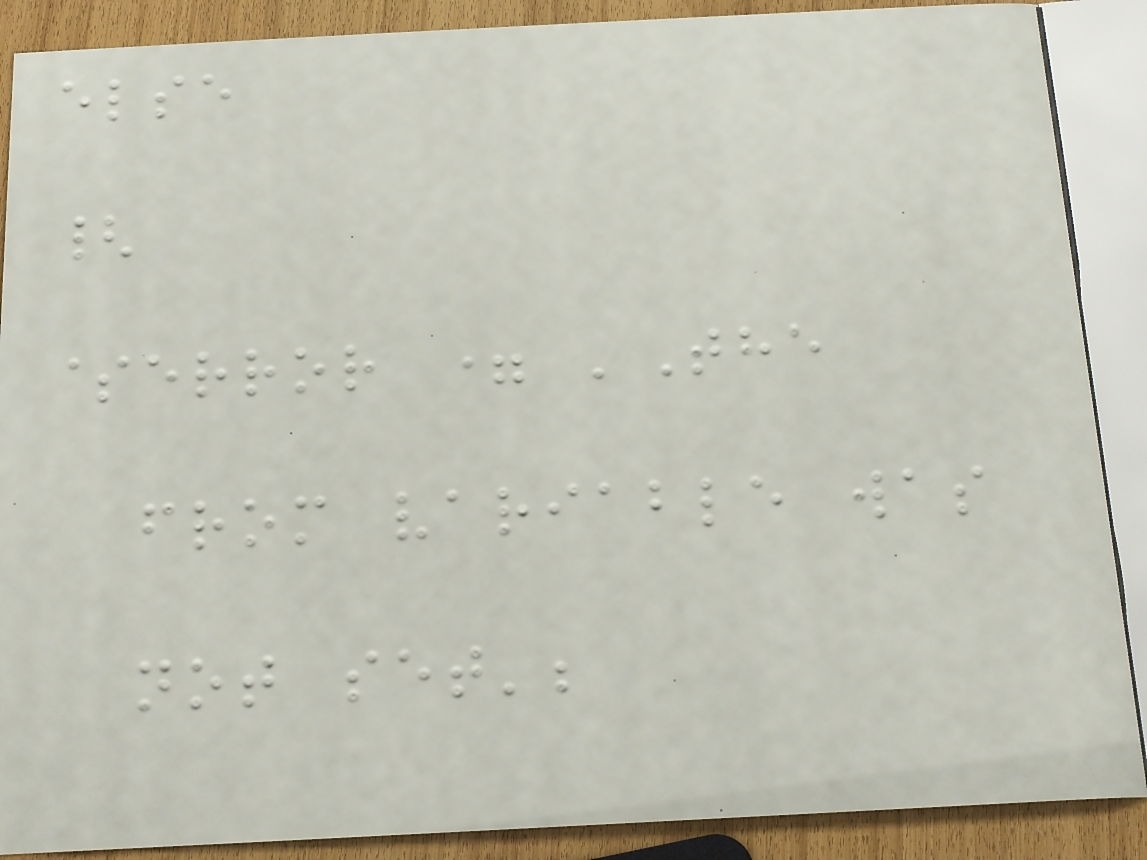else
{
$error = 'The
from variable was
not set';
